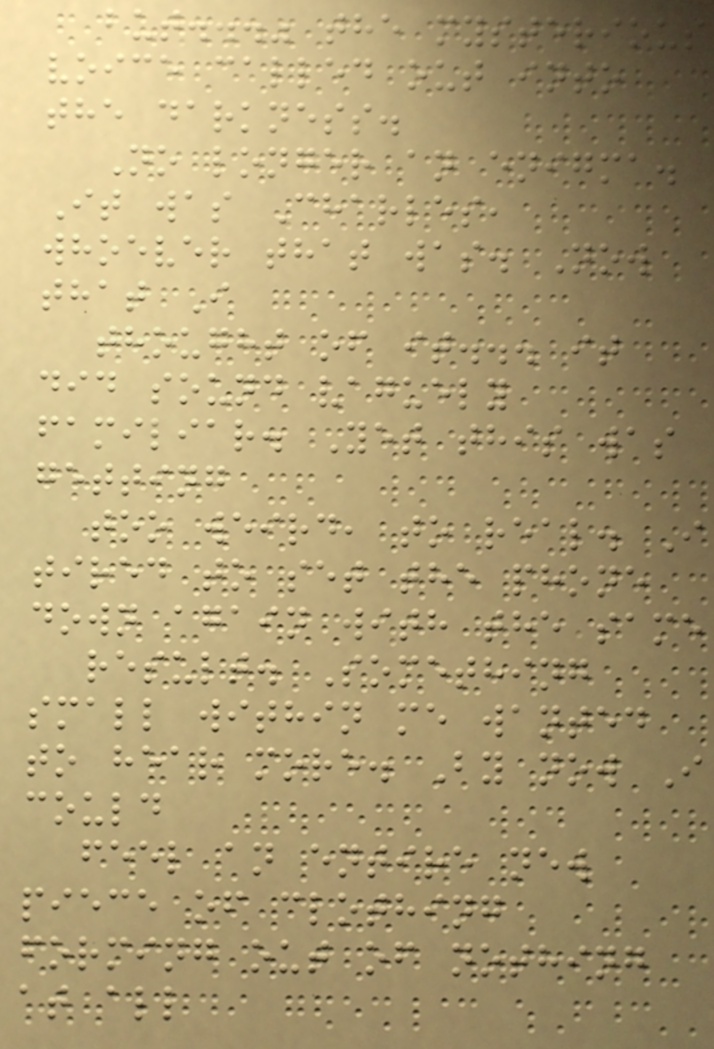but..." the mysterious
voice called out into
the darkness.
No longer an enigma.
It was Charles,
whoever that was. Now
that I
thought of it... it
did sound vaguely
familiar. Yet this was
getting
too weird, to real. I
tired to set the phone
down again with the same
result. Something
small within me wanted
to hear more. By now I
could
feel an entire new
piece of clothing
forming out of nothing
at all
